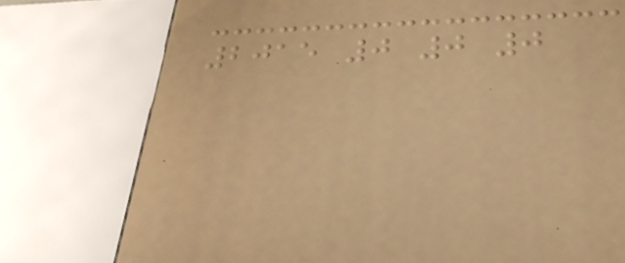2015 0 0 0
